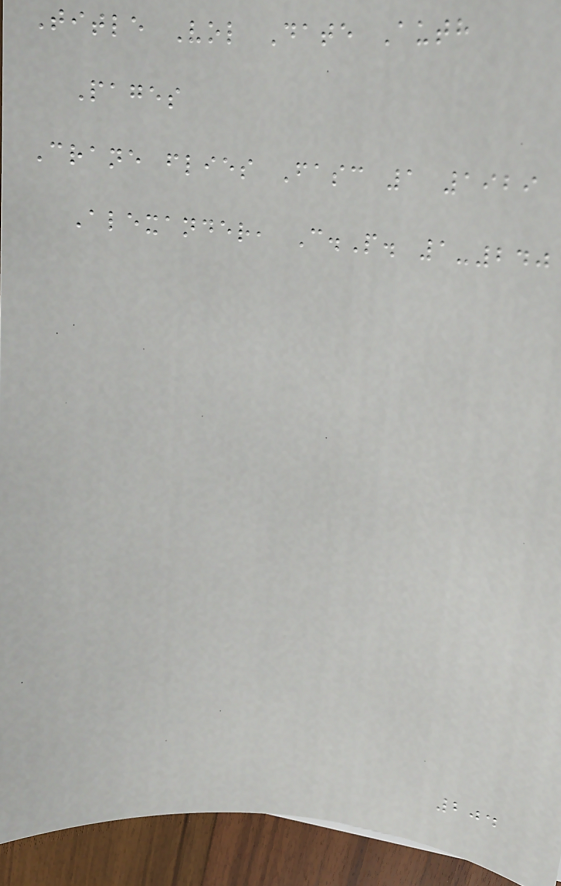Title Vol Date Auth
Pages
Crane flies Fasc 1 1929
Alexander, C.P. 1-240
204
